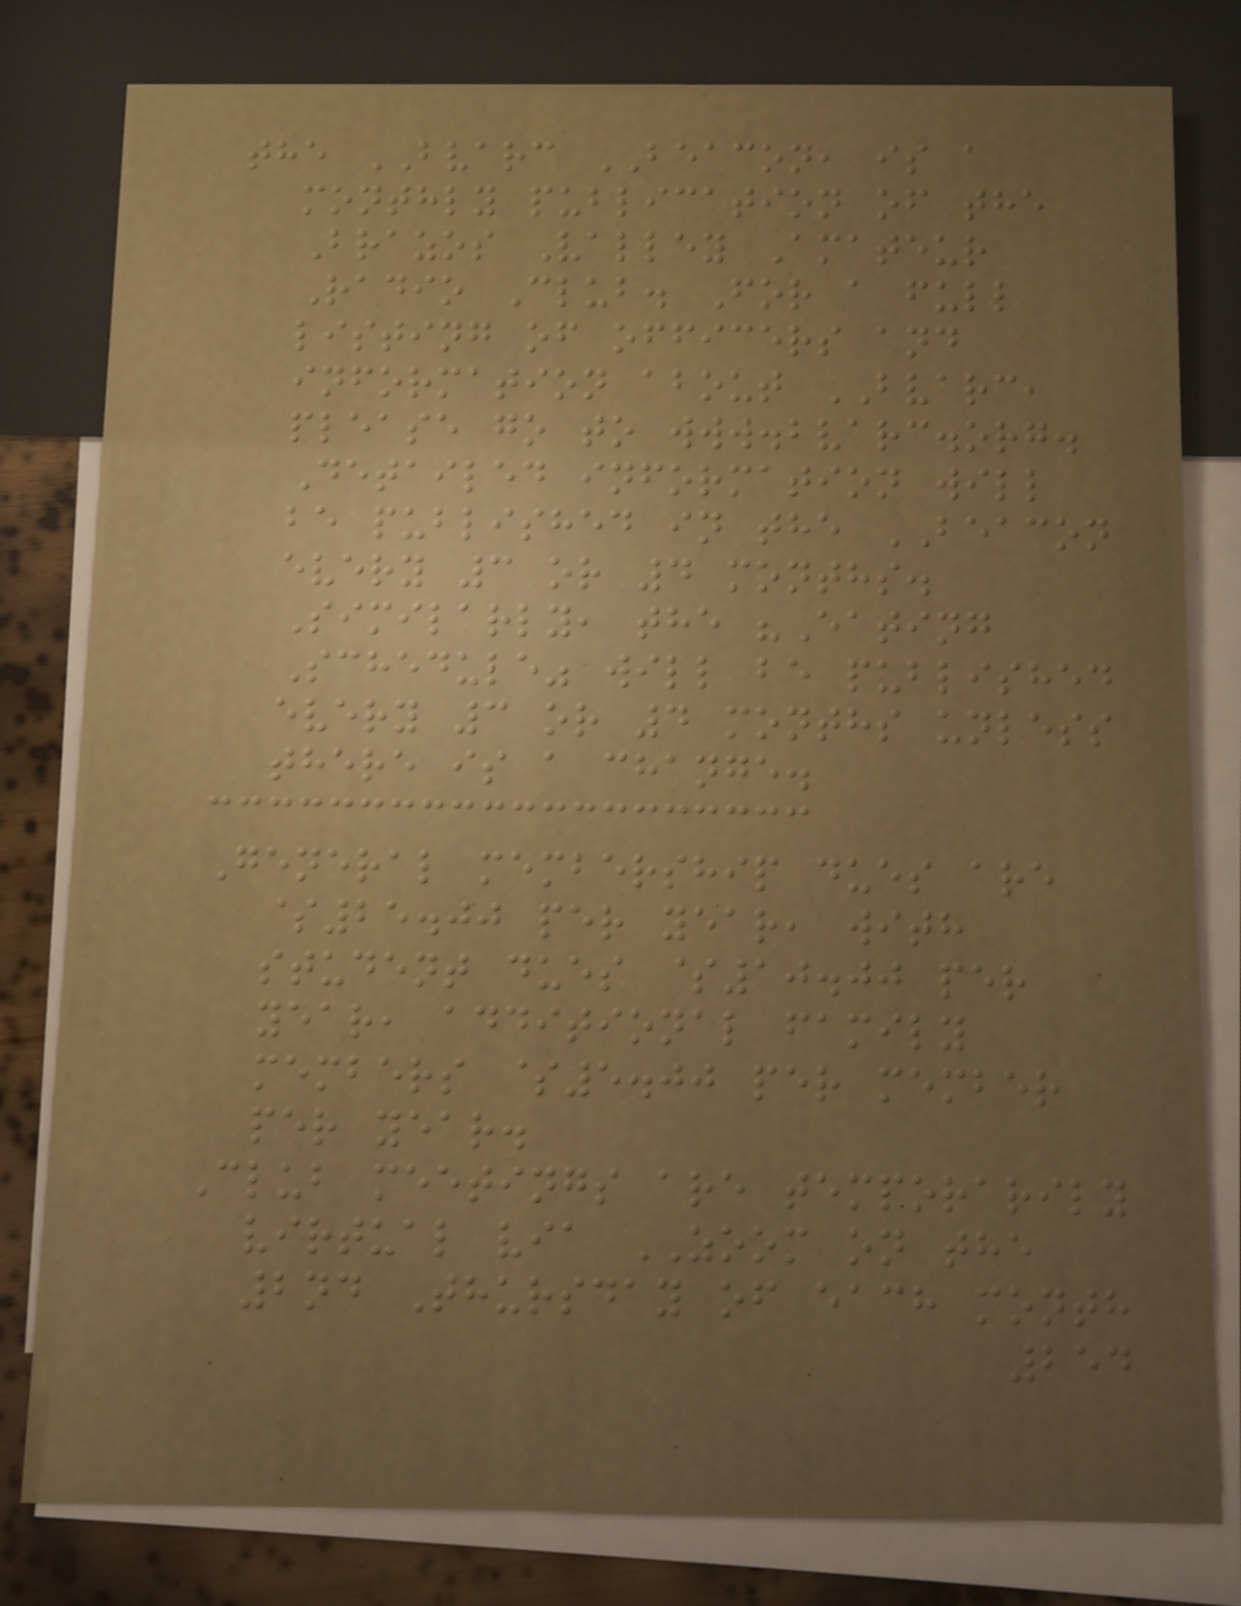the BVARC BEACON, is a
monthly publication of the
Brazos Valley Amateur
Radio Club. For a full
listing of officers and
information about BVARC,
please go to www.bvarc.org.
Detailed information will
be published in the BEACON
every 3 or 4 months.
Similarly, the "Eating
Schedule" will be published
every 3 or 4 months unless
there is a change.
General membership dues are
$25.00 per year, with
student dues $10.00 per
year, additional family
members $5.00 per member
per year.
Club meetings are temporarily
virtual via ZOOM on the
2nd Thursday of each month
254
